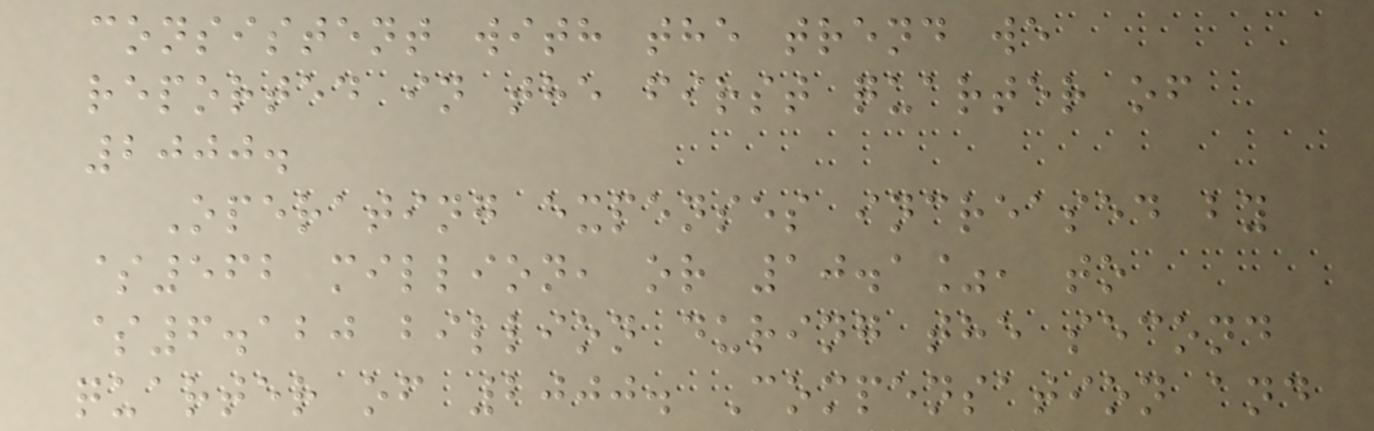consistent with the trend we
reported in the first quarter of
2000.
Operating expenses increased by
$562 million, or 10.1%, to
$6.120 billion during the second
quarter of 2000. Compensation and
